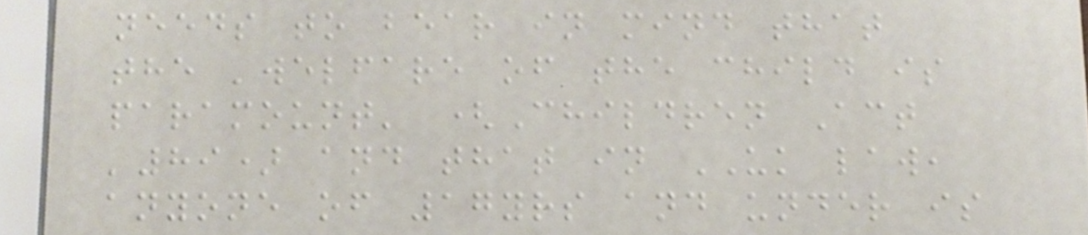needs to bear in mind that
the 'welfare of the child is
paramount' (Children Act
'89) and that in UK law,
anyone of 17yrs and under is
